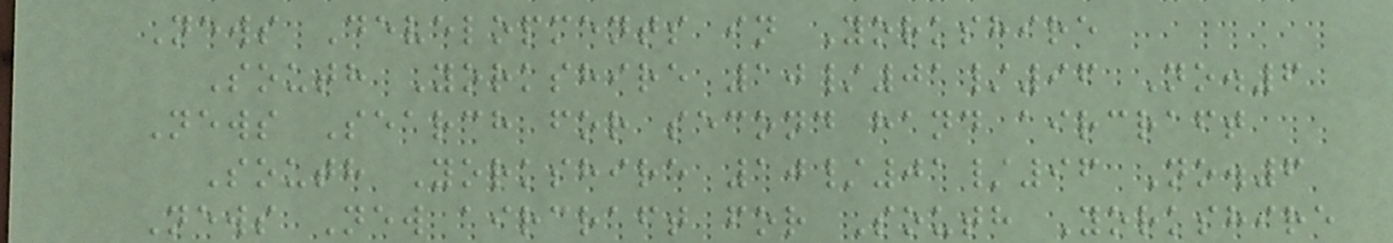News Developments in Yorkshire
South Yorkshire 10/01/96 No.6
News Search for second hand aircraft
South Yorkshire 10/01/96 No.6
News New aircraft for South Yorkshire
